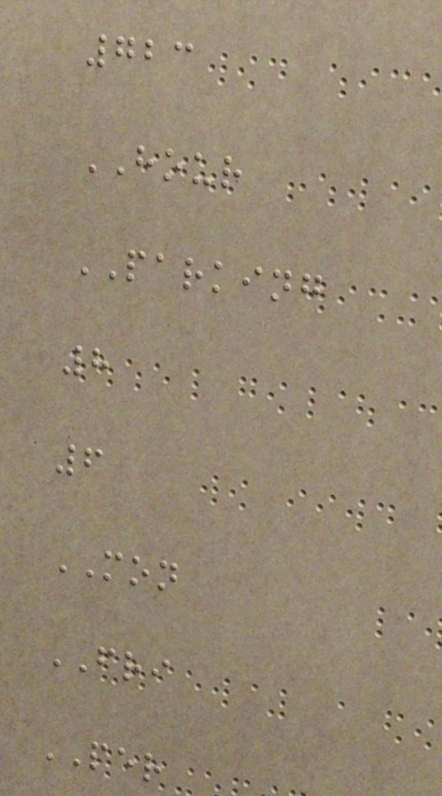723
HOUR
PARKING
8
6
MON
FRI
PER
